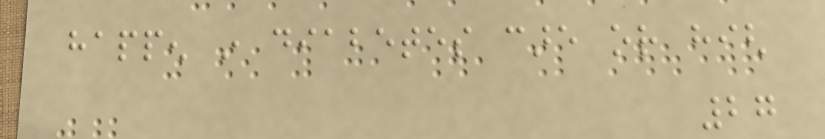happen in diabetes care or high
27
